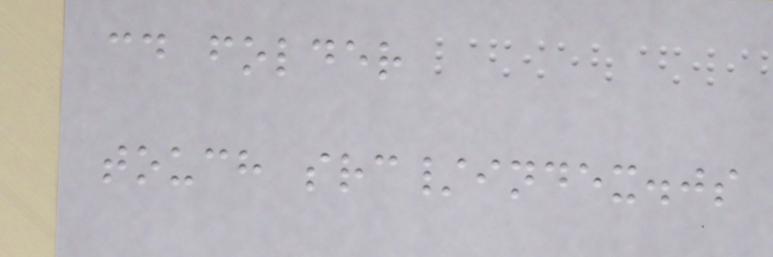cd folder
touch src/index.js
